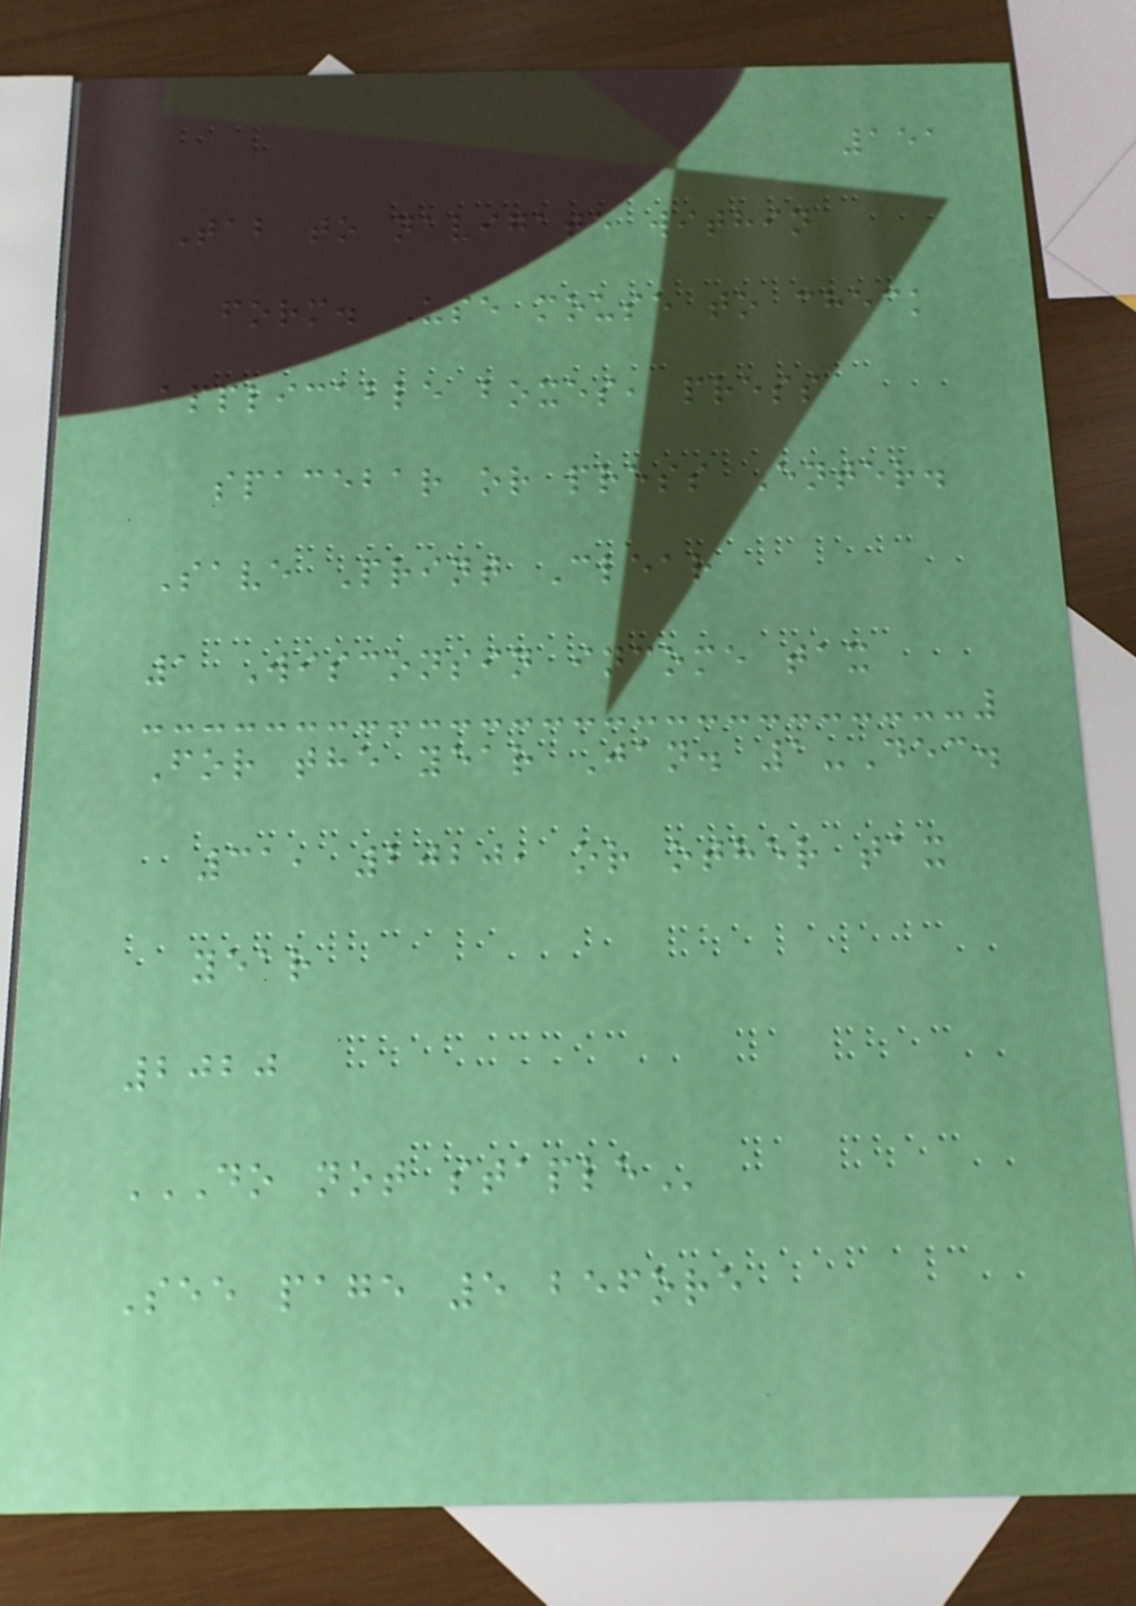151
Tab to navigate within
form. Use mouse to check
applicable boxes, press
spacebar or press Enter.
Save Print Clear
1 Wisconsin income tax
For the year Jan. 1-Dec.
31, 2020, or other tax
year
2020
DO NOT STAPLE
See page 5 before
